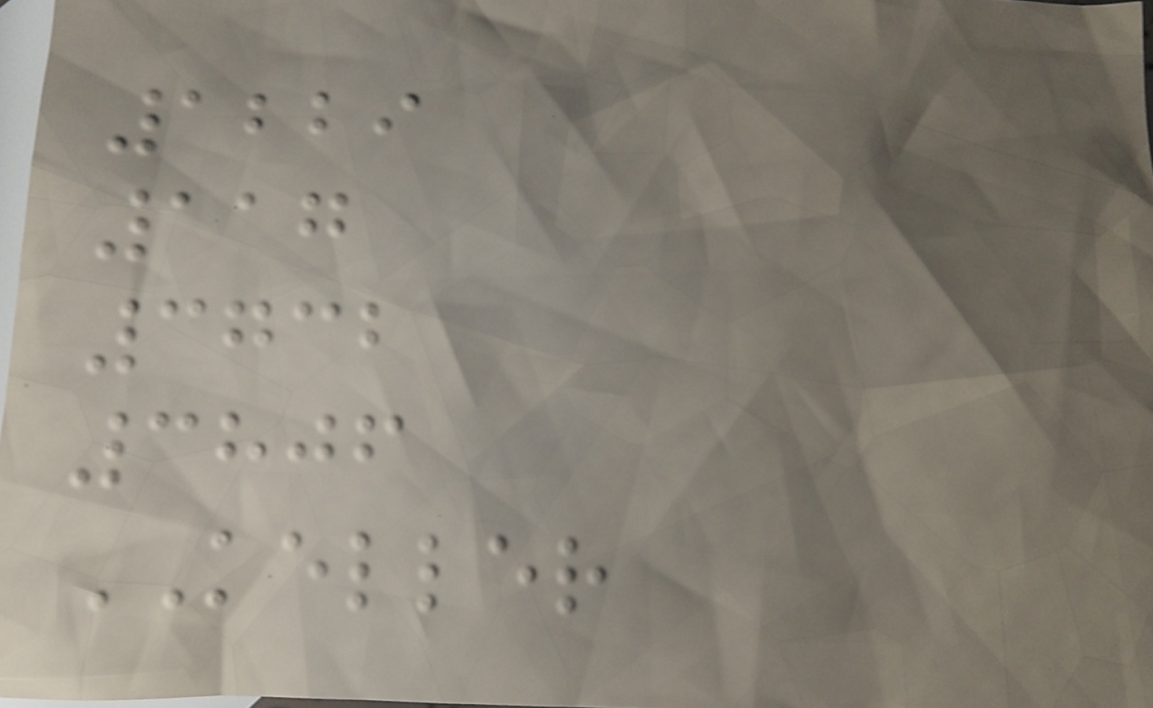1229
117
3732
3806
KELLER
